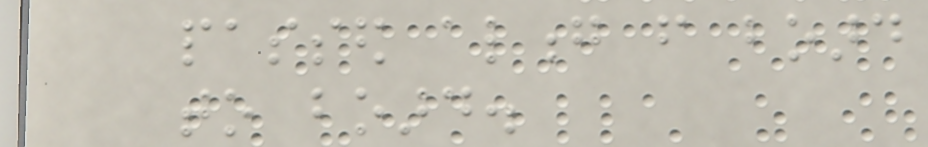passed along from board
to board.
